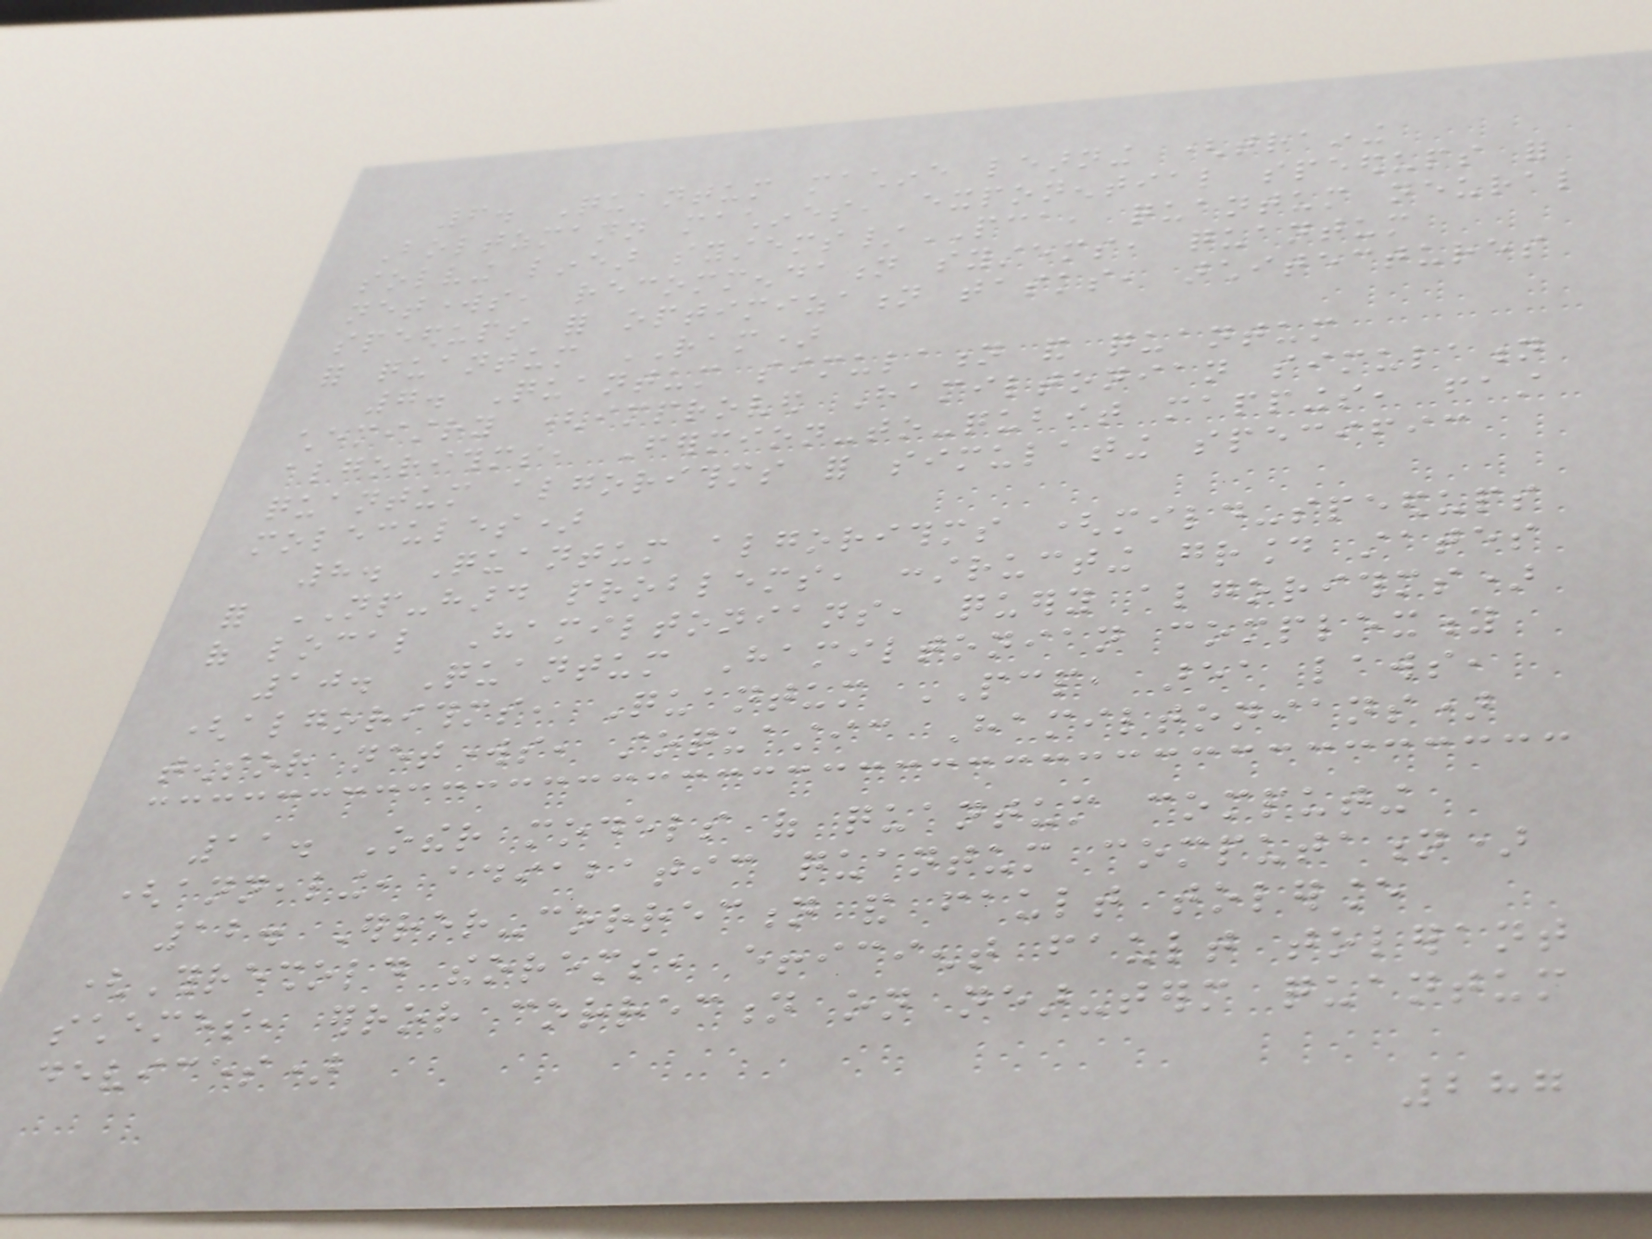6. Quantum machine learning (training
Boltzmann machines, exponential speedups for
solving linear systems/PCA, quantum neural
networks, recommendation systems, quantum
speedups for optimization tasks, architectures
for quantum RAM)
7. Quantum simulation and quantum
chemistry (improved Hamiltonian simulation
algorithms, Fermion-to-qubit mappings, fast
quantum algorithms for simulating specific
molecules)
8. Quantum algorithms (mild-speedups
for NP-hard problems, constructing ground states
of local Hamiltonians, query algorithms)
10. Quantum Hamiltonian complexity
(algorithms, Quantum PCP, area laws,
tensor networks, stoquastic Hamiltonians)
11. Other models of quantum computing
(annealing, adiabatic quantum computation)
12. Error-correction and fault tolerance
(Threshold theorems, efficient fault tolerant
schemes, error correction on near-term quantum
devices)
287
